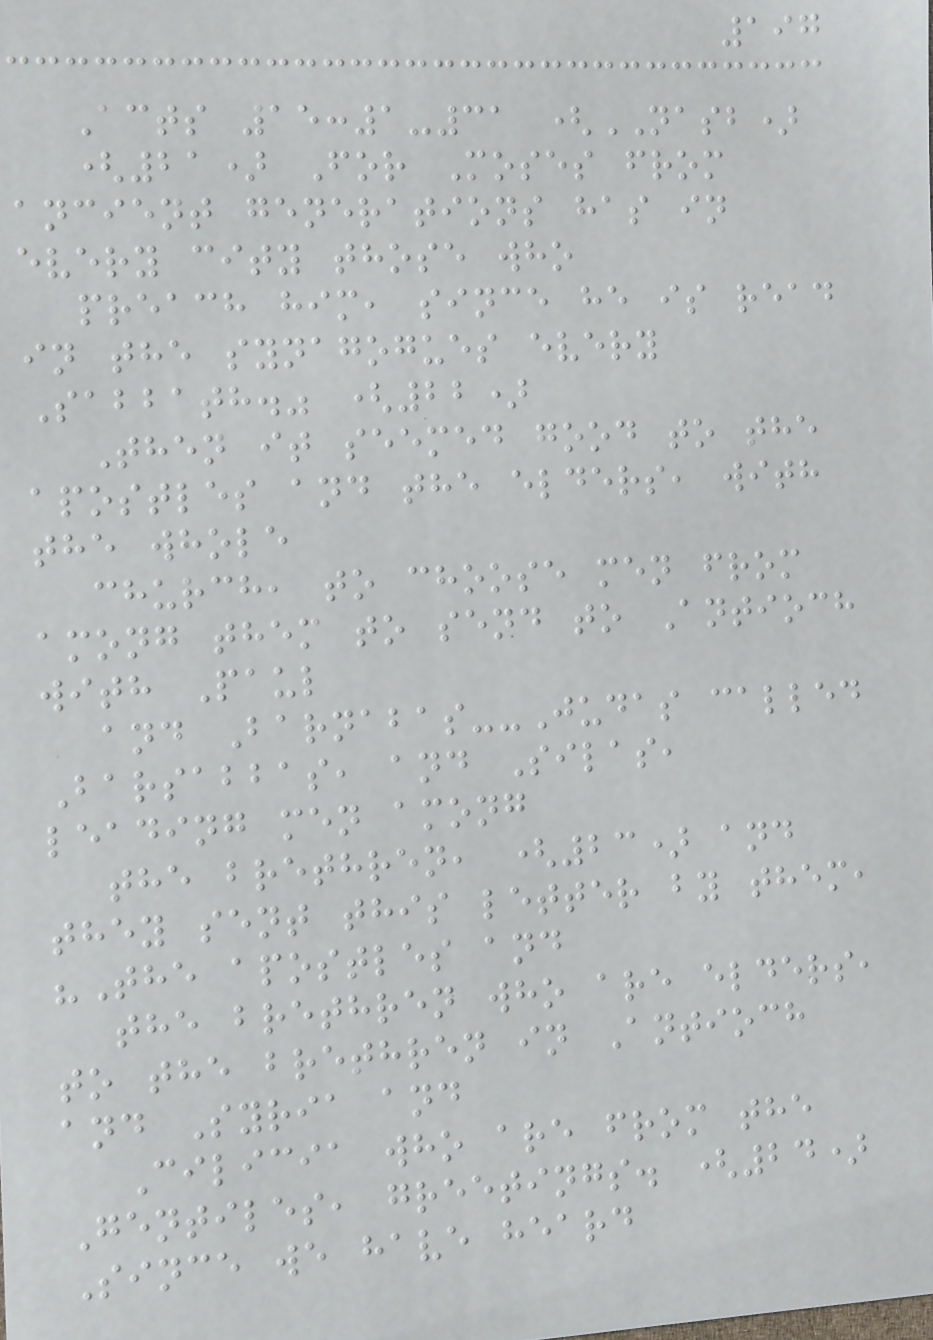197
Acts 15:1-31 (NASB)
(21) For Moses from
ancient generations has in
every city those who
preach him, since he is read
in the synagogues every
Sabbath." (22)
Then it seemed good to the
apostles and the elders, with
the whole
church, to choose men from
among them to send to Antioch
with Paul
and Barnabas--Judas called
Barsabbas, and Silas,
leading men among
the brethren, (23) and
they sent this letter by them,
"The apostles and
the brethren who are elders,
to the brethren in Antioch
and Syria and
Cilicia who are from the
Gentiles, greetings. (24)
Since we have heard
